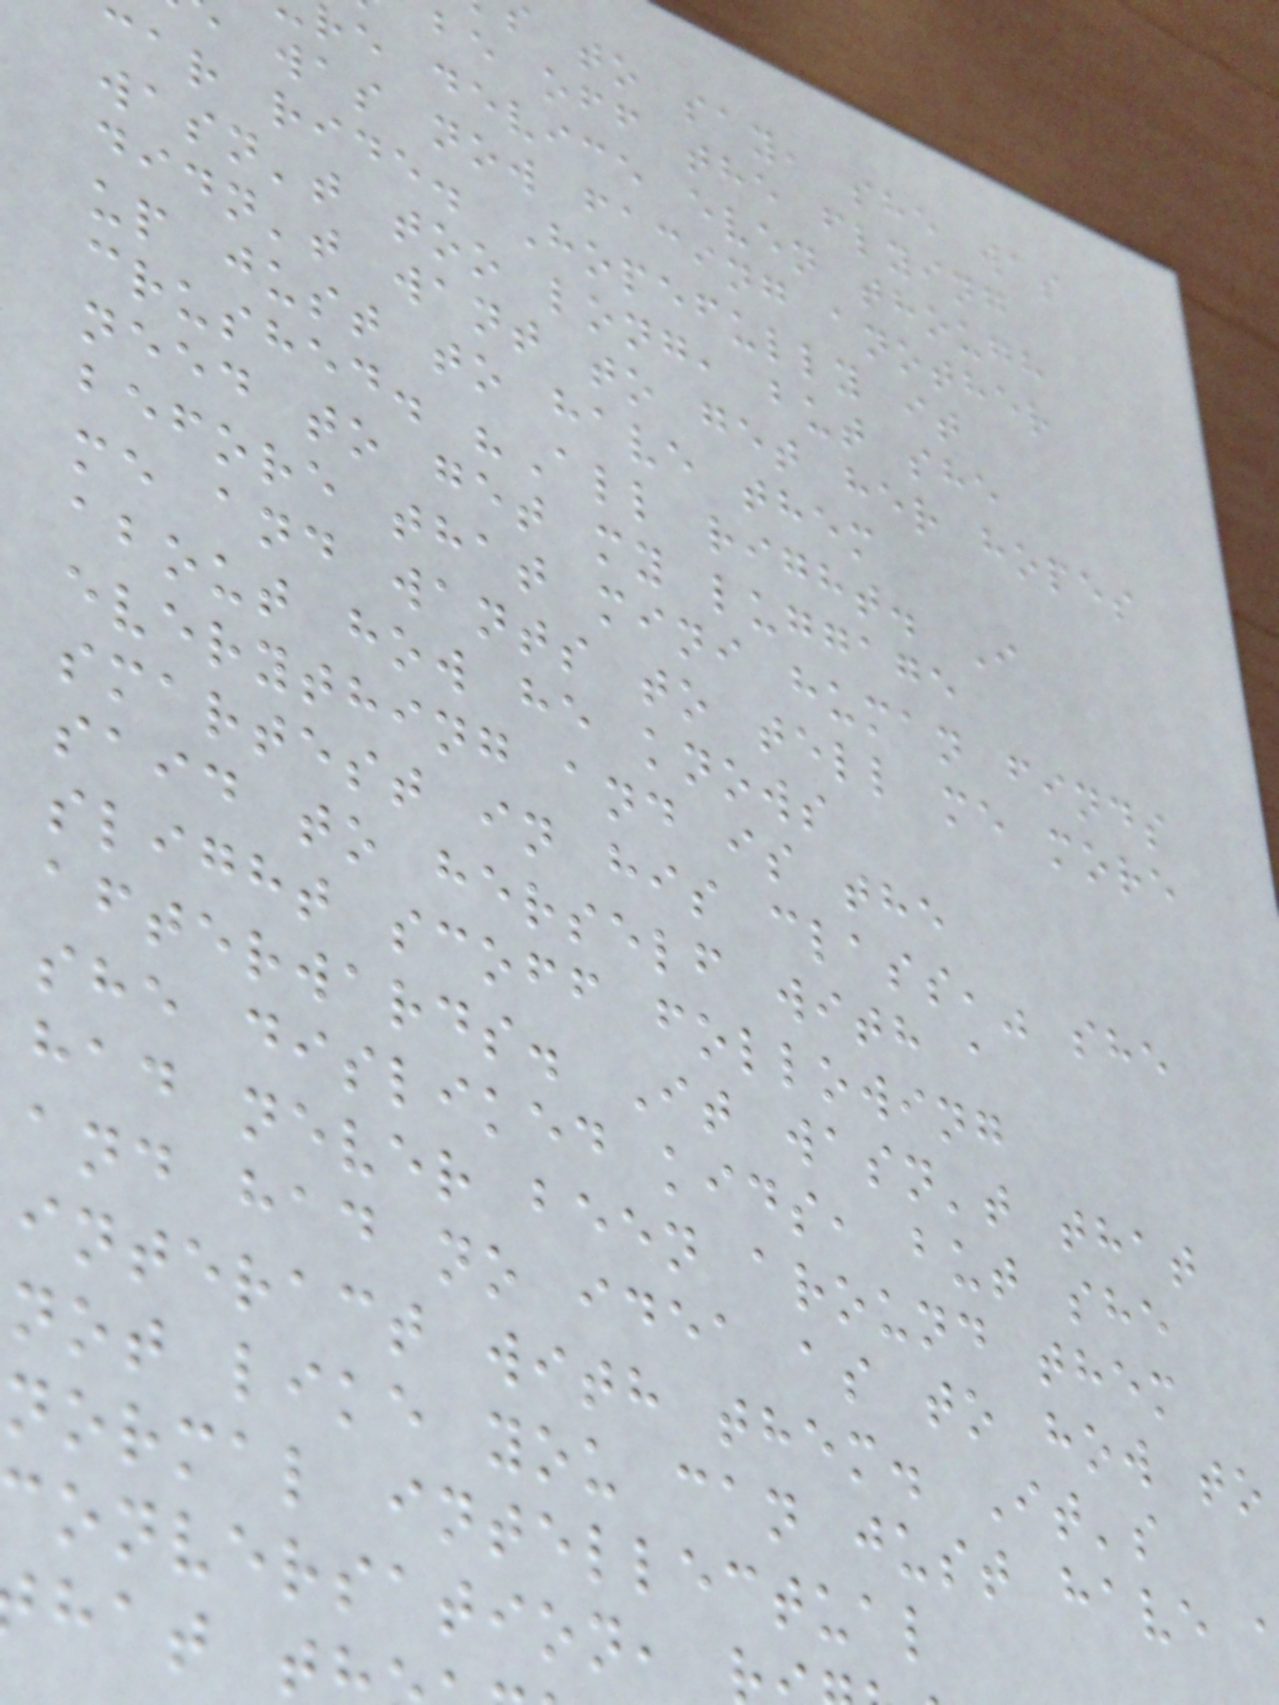to say, she was
be off the flying
re device even though
was now facing another
car ride. Hopefully it
wasn't too long, but she
didn't want to get her hopes
up just to have them
crushed. "All right. I
need to get my luggage
before that mini human finds
me and wants to tell me more
about how he knows
everything and is the
smartest in his class," she
said to herself with a
slight scoff following
afterwards. It wasn't that
she disliked kids, but she
had never been around them
and had no idea as to how to
interact with them. It's
not like you can just have
normal intellectual
onversation,
